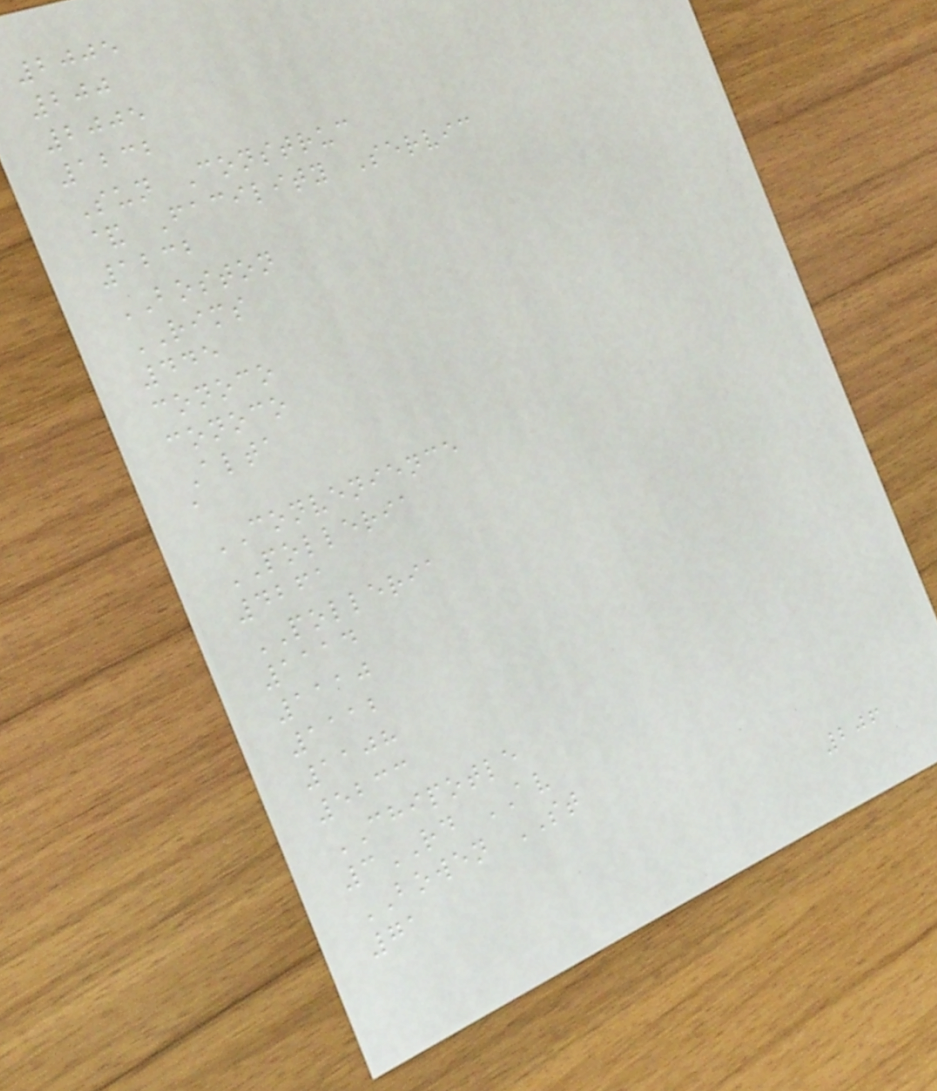2005
200
2005
1232
Sun Construc
& Facility Servic
1232
BOSTON
RIMS
445
conoco
conoco
Alta
a
CONVENIENCE
POLLERIA
4261
POLLERIA
1114
1110
1112
1108
5233
CHIPOTLE
3RD AV
BOWEN ST
71
206
